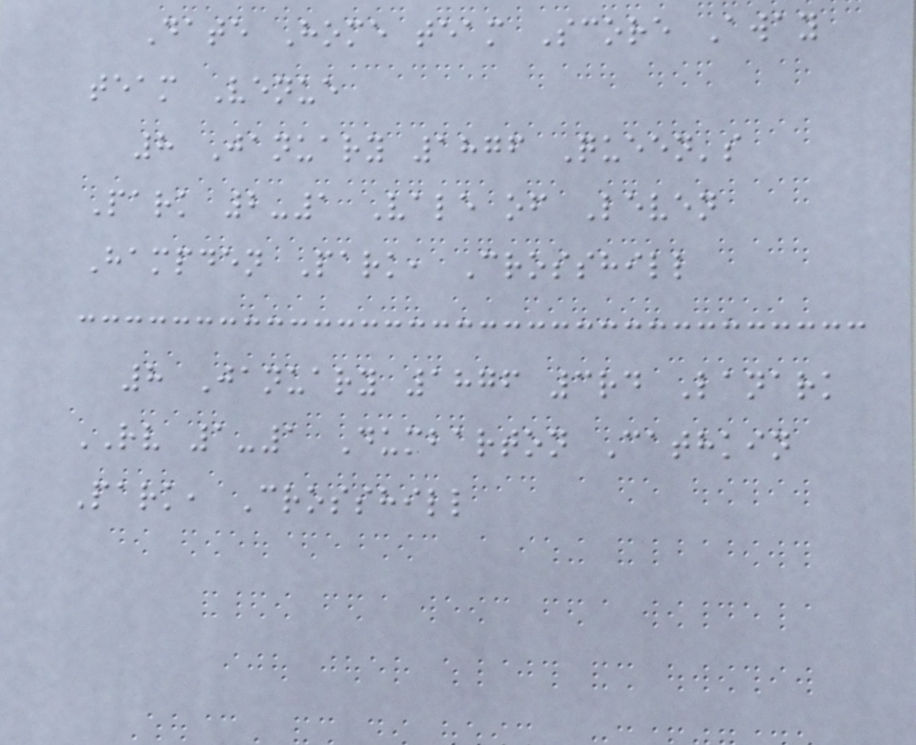Date Home team Score Away
team Venue
8 January 1876 Queen's
Park 2-1 Vale of Leven
Hampden Park, Crosshill
8 January 1876 3rd Lanark
RV 1-1 Dumbarton Cathkin
Park, Crosshill
